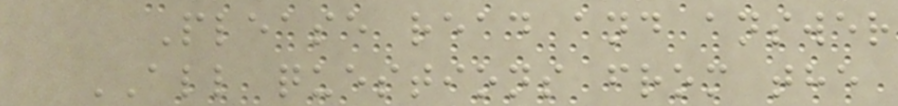Please read and answer
ALL questions from the
